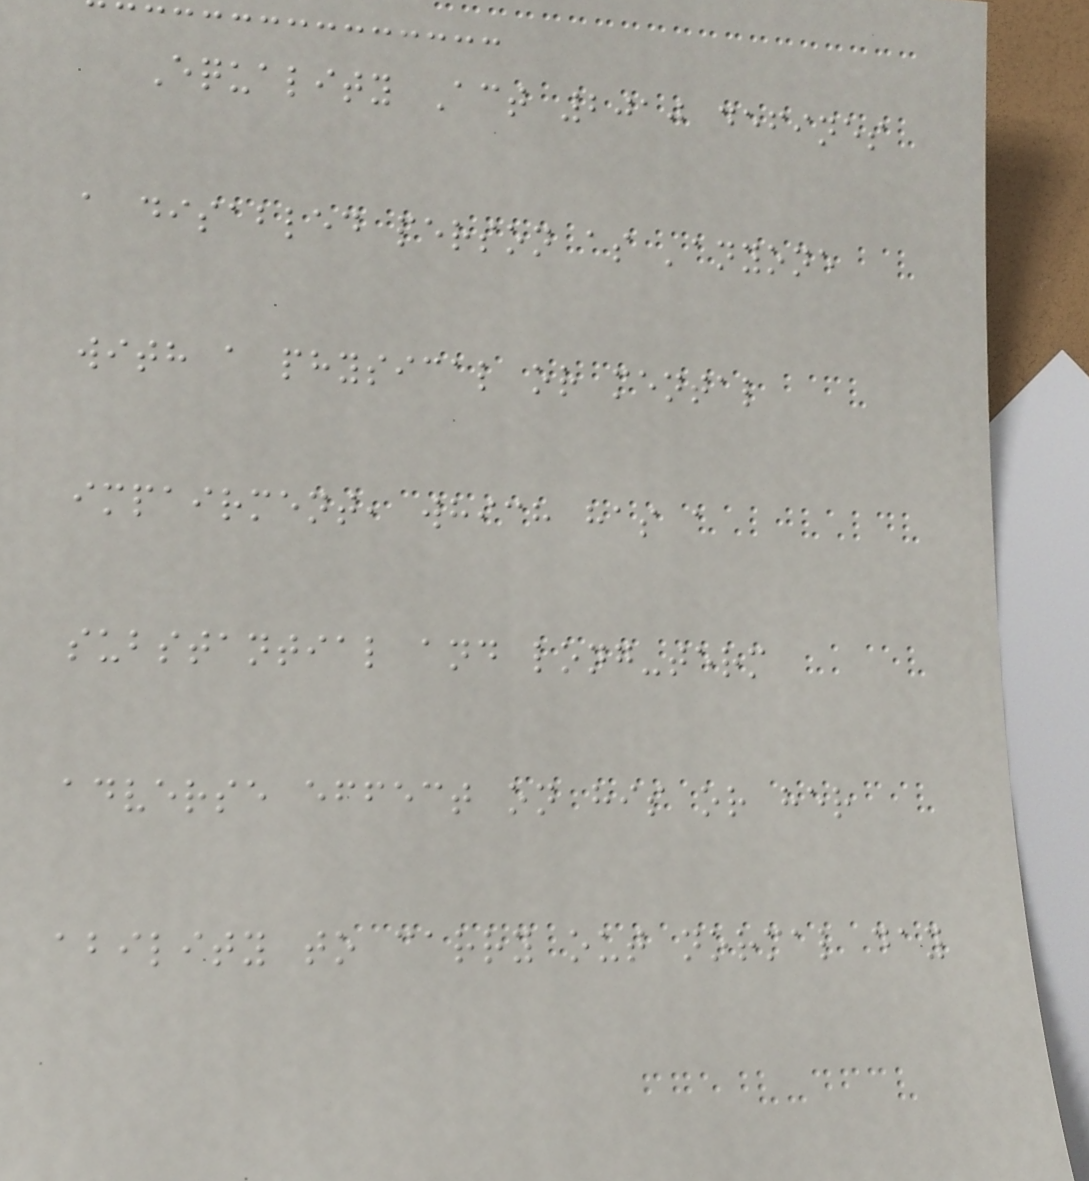Equality Act 2010 defines
a disabled person as 'anyone
with a physical or mental
impairment, which has a
substantial and long-term
adverse effect on his or her
ability to carry out normal day
